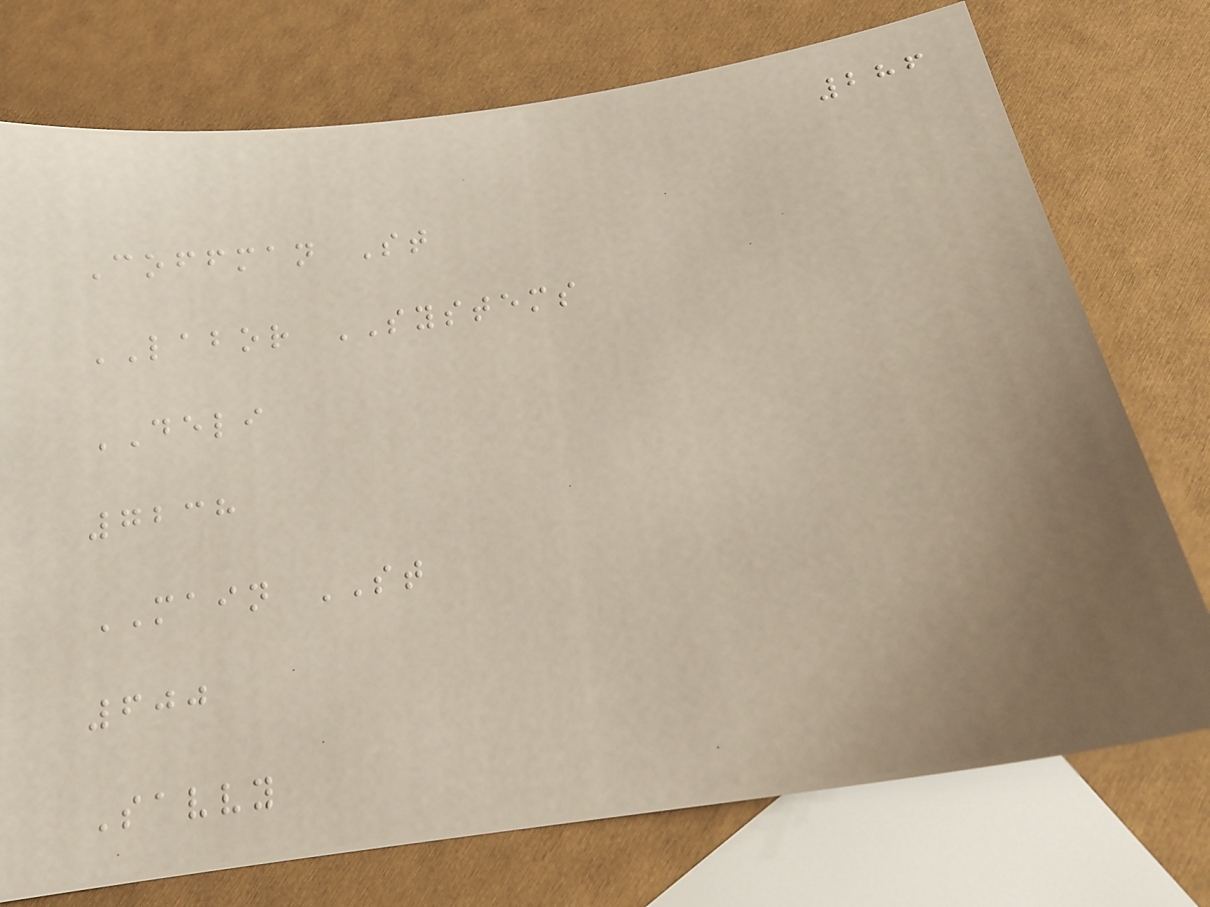286
Coffman St
LABOR SYSTEMS
DELI
7238
MAIN ST
600
Savvy
